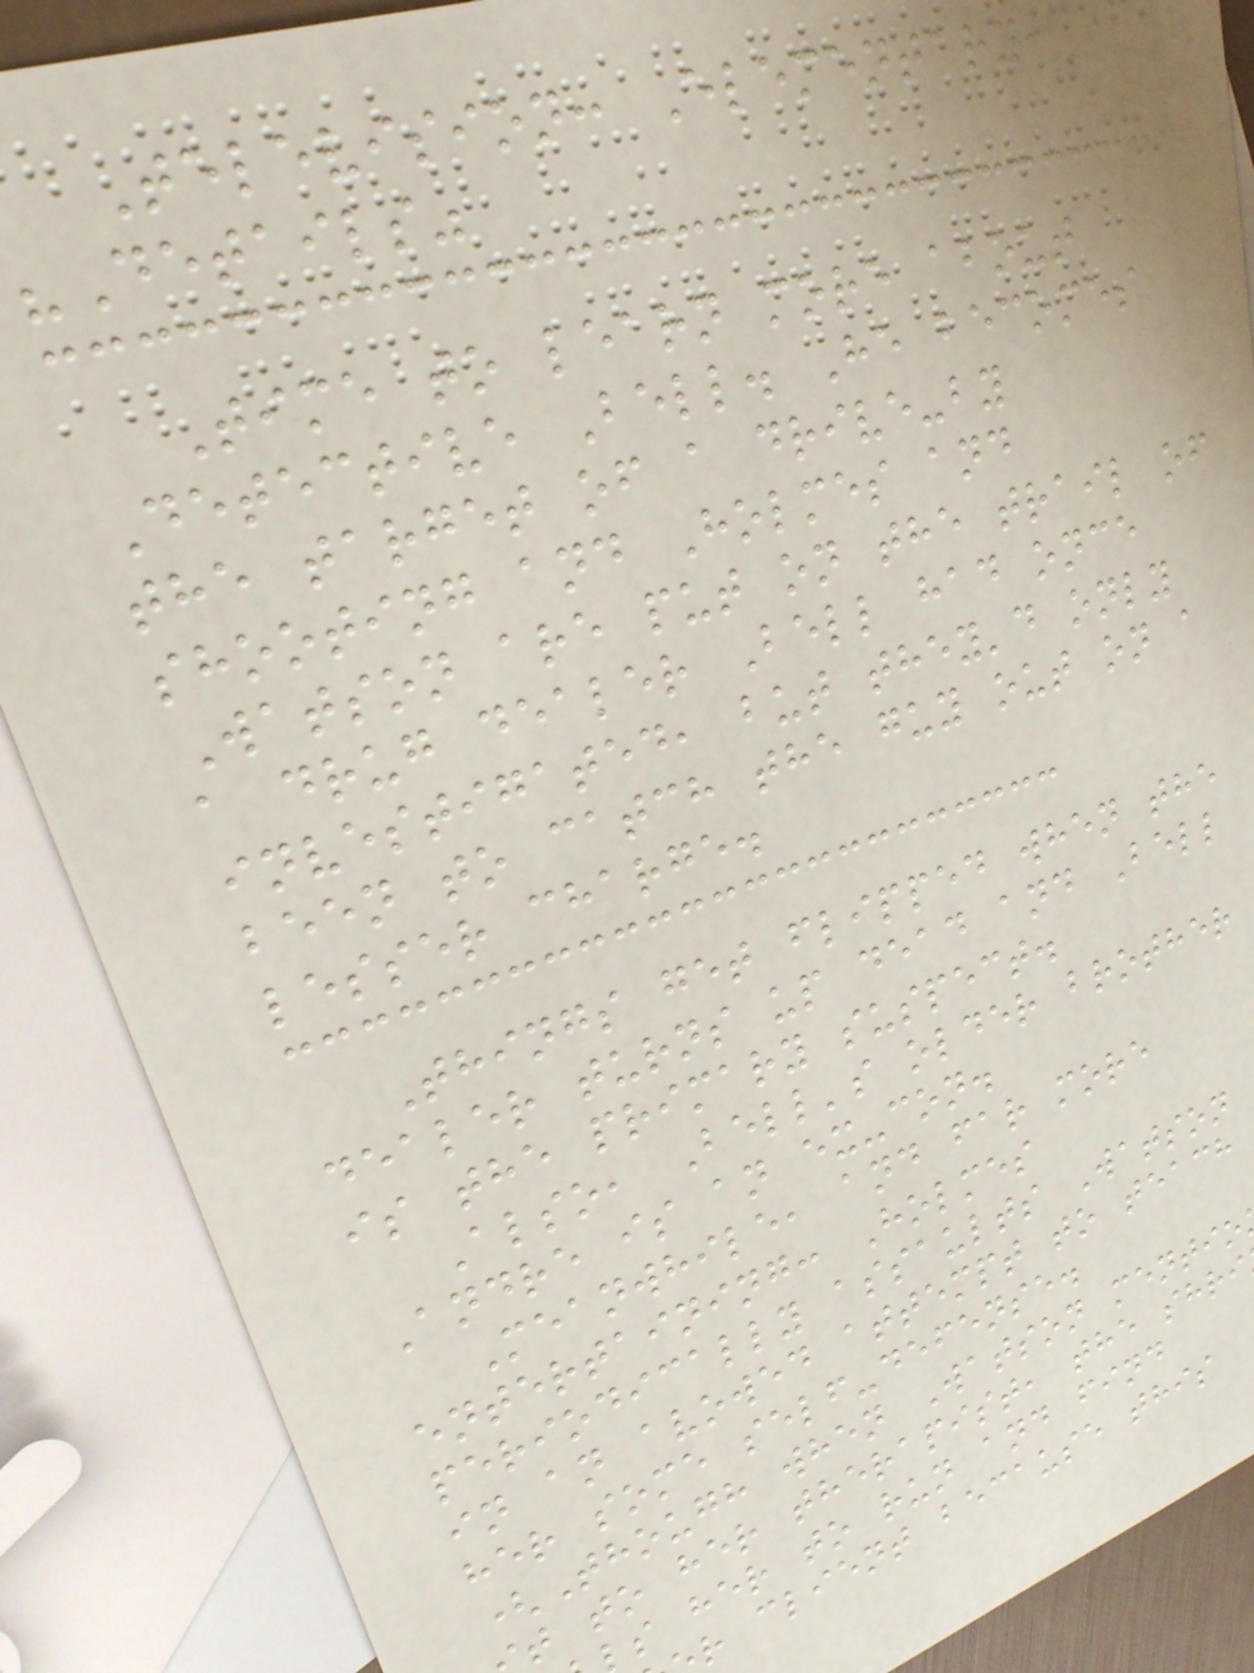Television: Elementary,
"Details"
Time to learn more about
Detective Bell. He becomes
the target of a drive-by
shooting and Holmes and
Watson are put on the trail of
a drug dealer Bell had once
investigated, but they'd only
been to catch the guy out on a
lesser charge.
Things get flipped when the
dealer turns up dead and Bell
is the primary suspect.
Also, Bell's older brother
Andre is an ex-con.
Meanwhile, and far more
entertaining: Holmes
periodically assaults Watson
in an avowed attempt to teach
her some self-defense.
(Though when Watson mentio
t to her therapist, the shri
s her to run and find
r client because this
